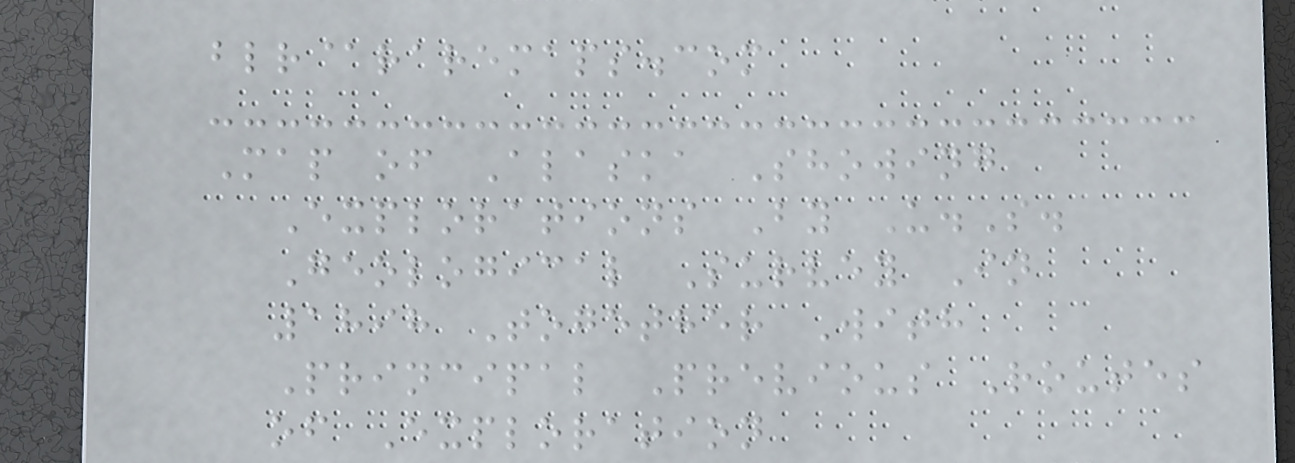blr@raremaps.com
Map of Alaska Showing
Explorations By U.S.
Geological Survey In
1898 Together With
Principal Previous Routes
of Exploration
